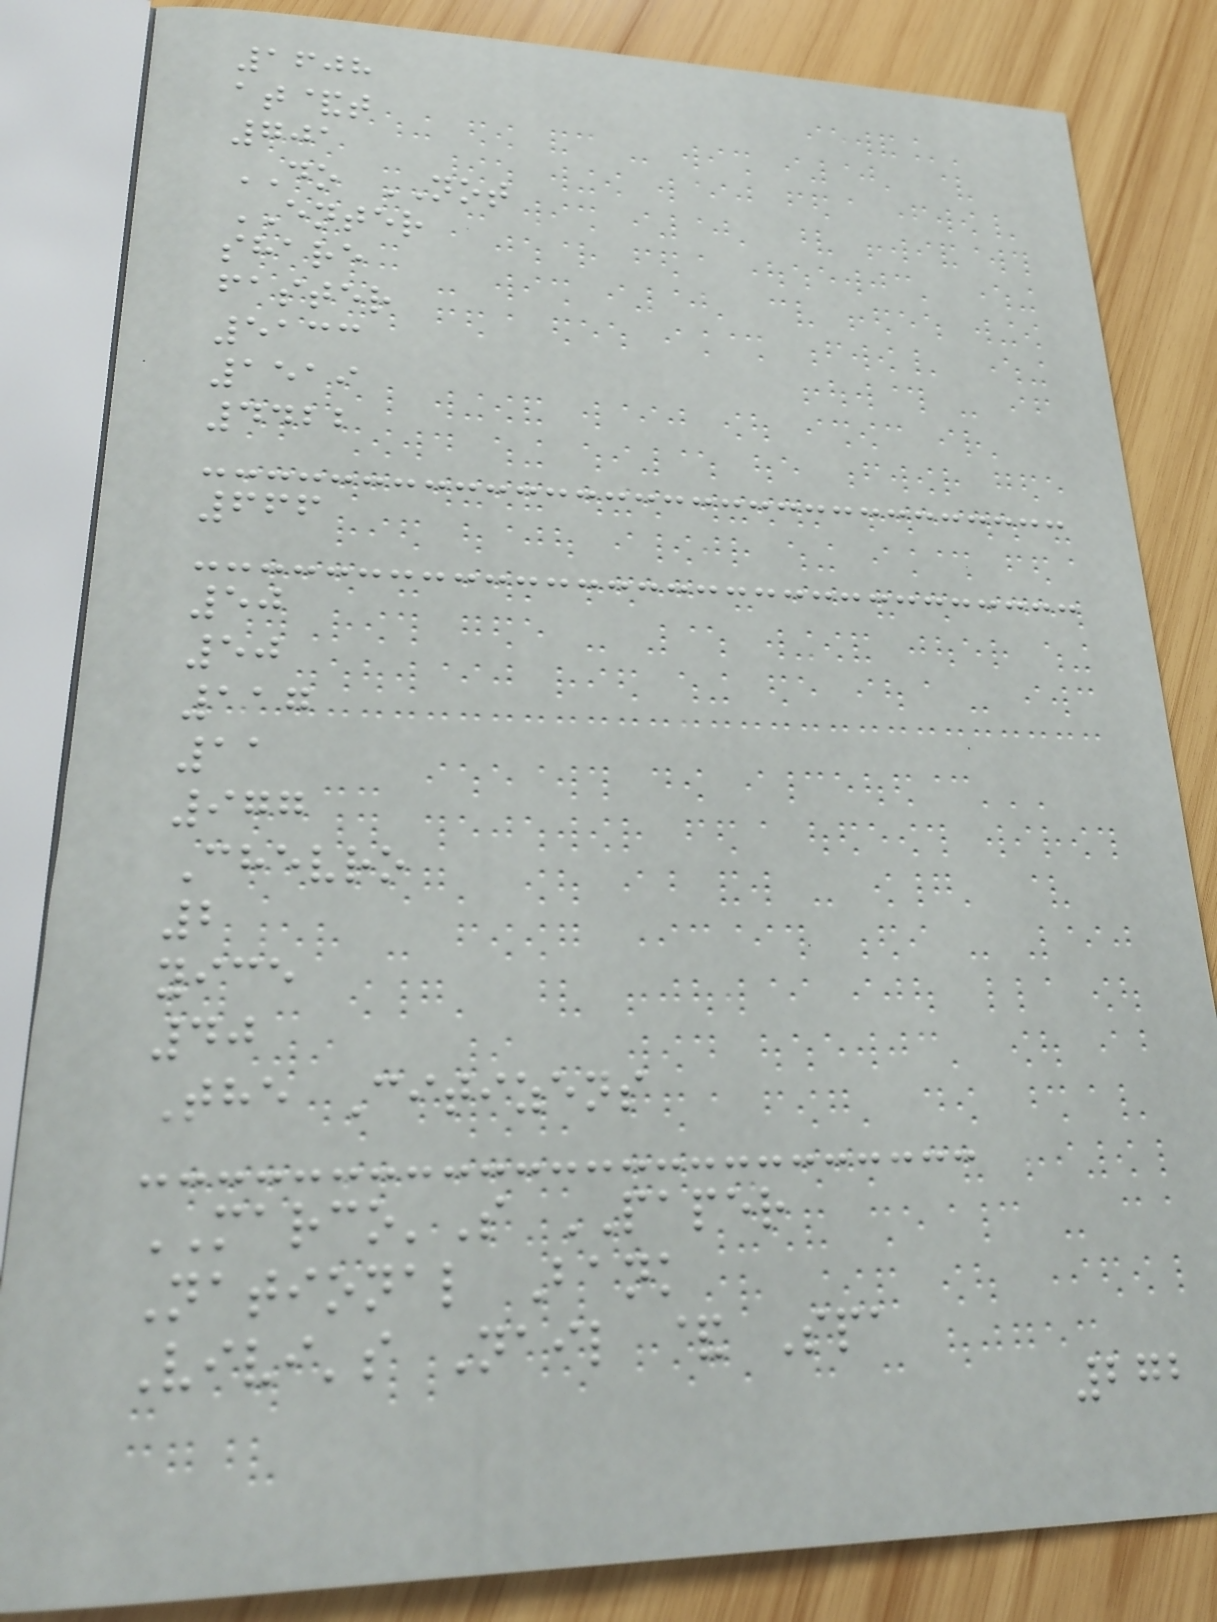1608
at&t
701
DO NOT
ENTER
share
faster
5133
1519
4422
666
50
50
117
11
977
Chevro
2
yice
40
The Citizens
MARCO'S PAPER
National Bank
Vivi's Nail & Spa
272
